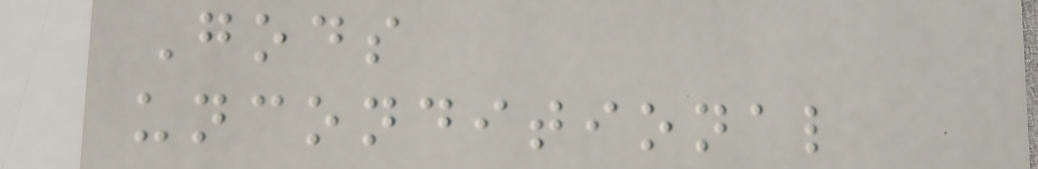Gods
unconditional
